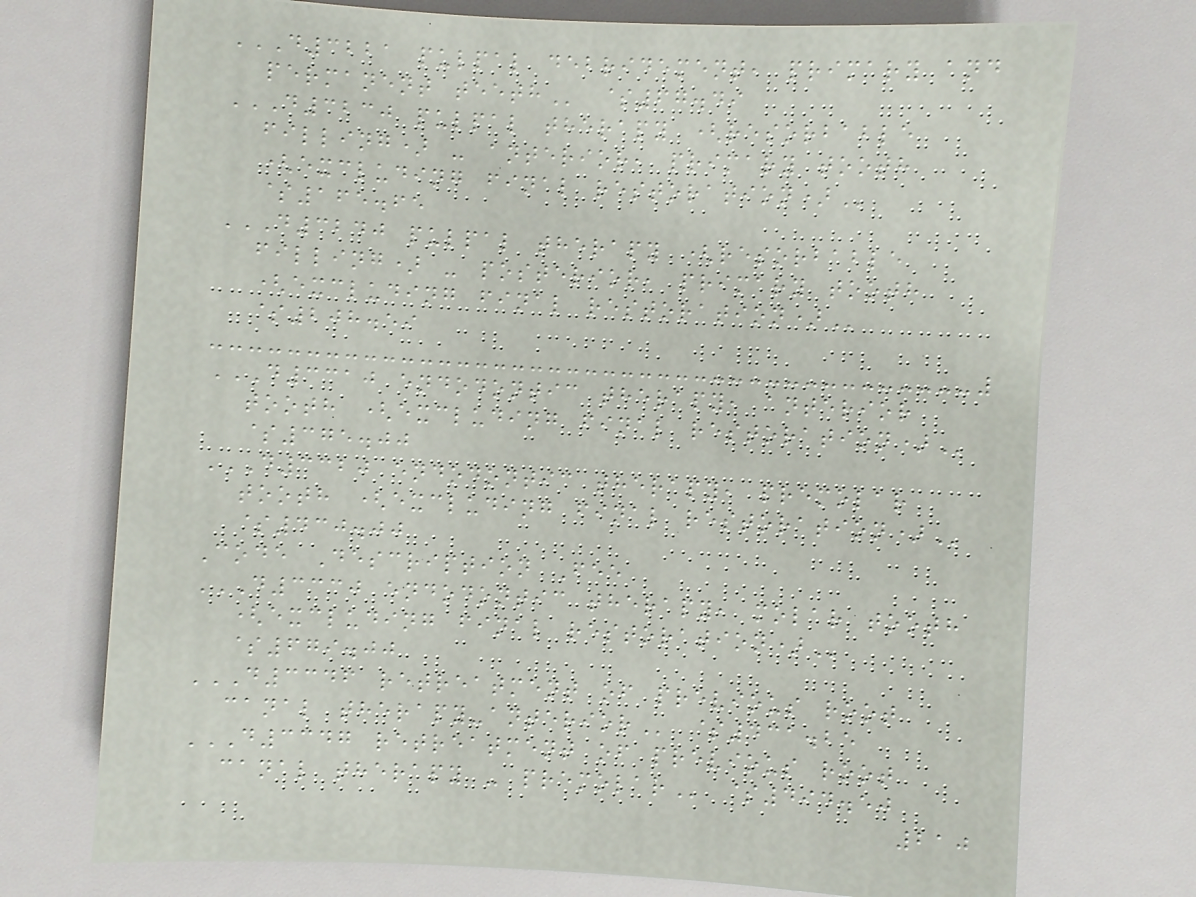D3221 PULPAL DEBRIDEMENT, PRIMARY AND
PERMANENT TEETH $67.49
D3230 PULPAL THERAPY (RESORBABLE
FILLING) - ANTERIOR, PRIMARY TOOTH
(EXCLUDING FINAL RESTORATION)
$165.65
D3240 PULPAL THERAPY (RESORBABLE
FILLING) - POSTERIOR, PRIMARY TOOTH
(EXCLUDING FINAL RESTORATION)
$208.59
D3310 ENDODONTIC THERAPY, ANTERIOR
TOOTH (EXCLUDING FINAL RESTORATION)
$375.00
D3320 ENDODONTIC THERAPY, PREMOLAR
TOOTH (EXCLUDING FINAL RESTORATION)
$430.00
Code Description Fee
D3330 ENDODONTIC THERAPY, MOLAR TOOTH
(EXCLUDING FINAL RESTORATION)
$679.00
D3346 RETREATMENT OF PREVIOUS ROOT
CANAL THERAPY-ANTERIOR $431.25
D3347 RETREATMENT OF PREVIOUS ROOT
CANAL THERAPY - PREMOLAR $494.50
210
